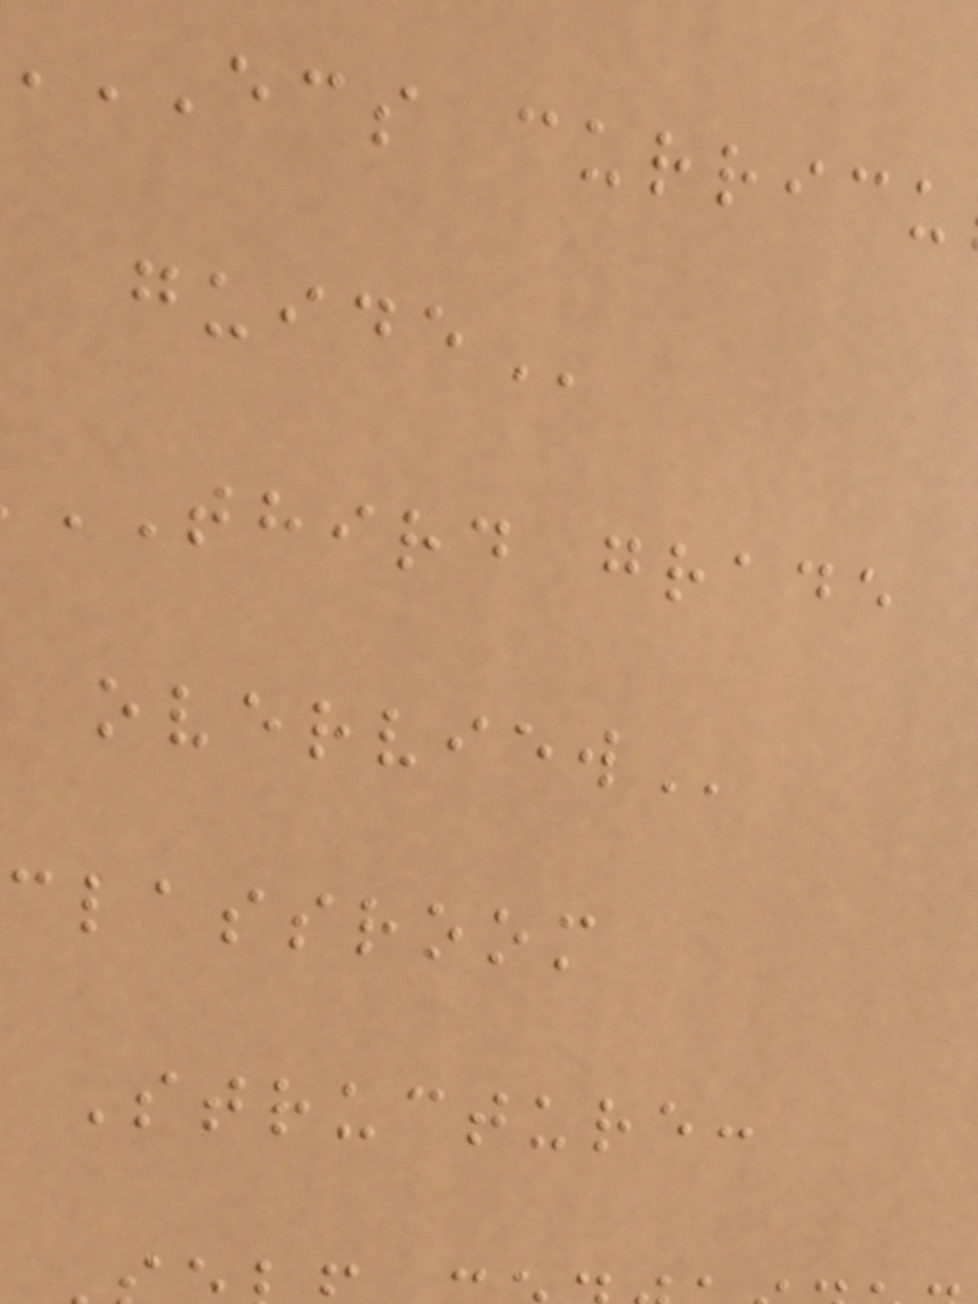ECS
THIRD grade
classroom
Structure:
